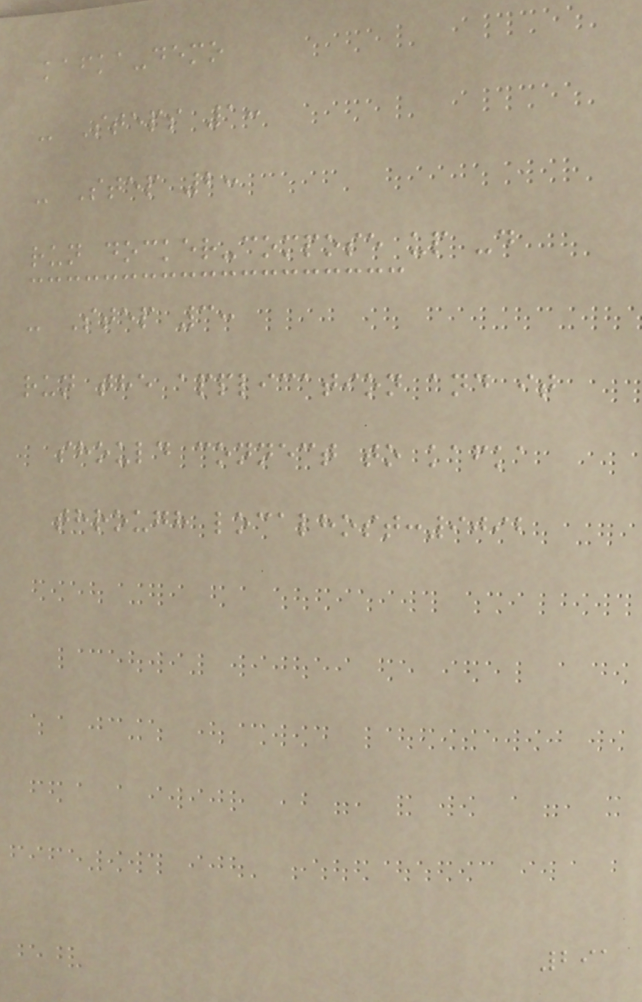kafka-demo
- Steps 1:
- Step 2:
run docker-compose up -d
- Step 3:
run the application and it
should connect to kafka
through localhost:9092
291
